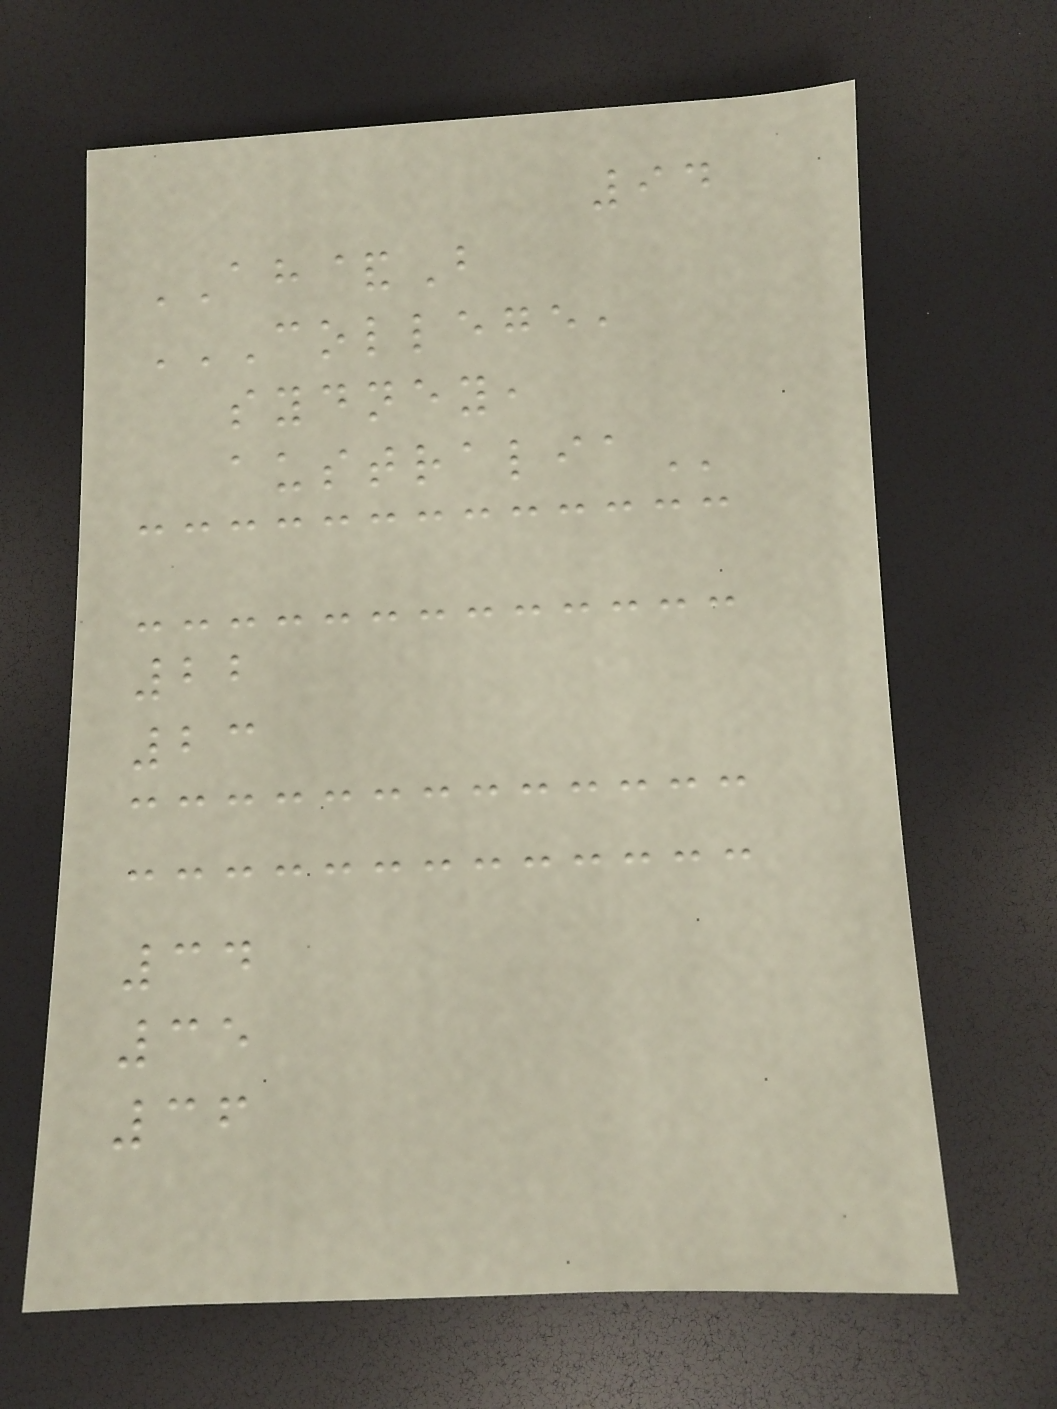94
AH&B
COLLEGE,
SYDNEY,
AUSTRALIA
22
23
34
35
36
